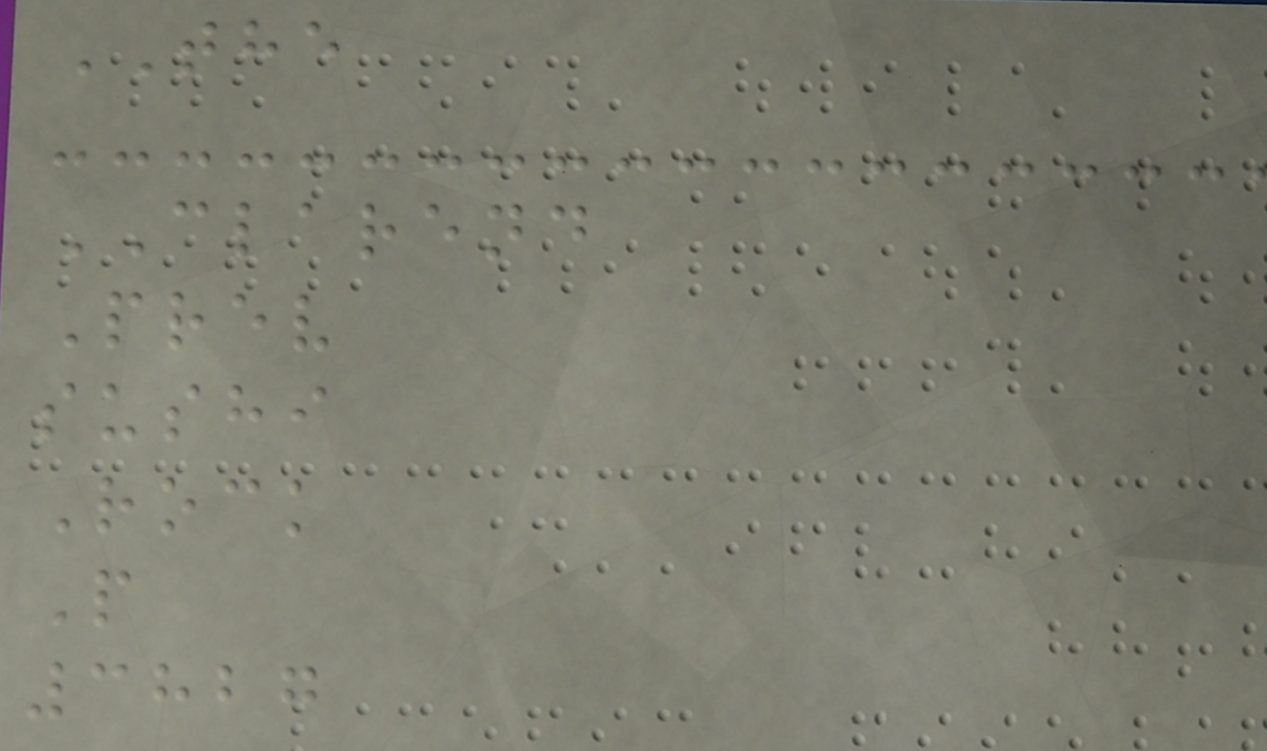THE
CLAREND
Prev
sushi
Rock
P
3827
